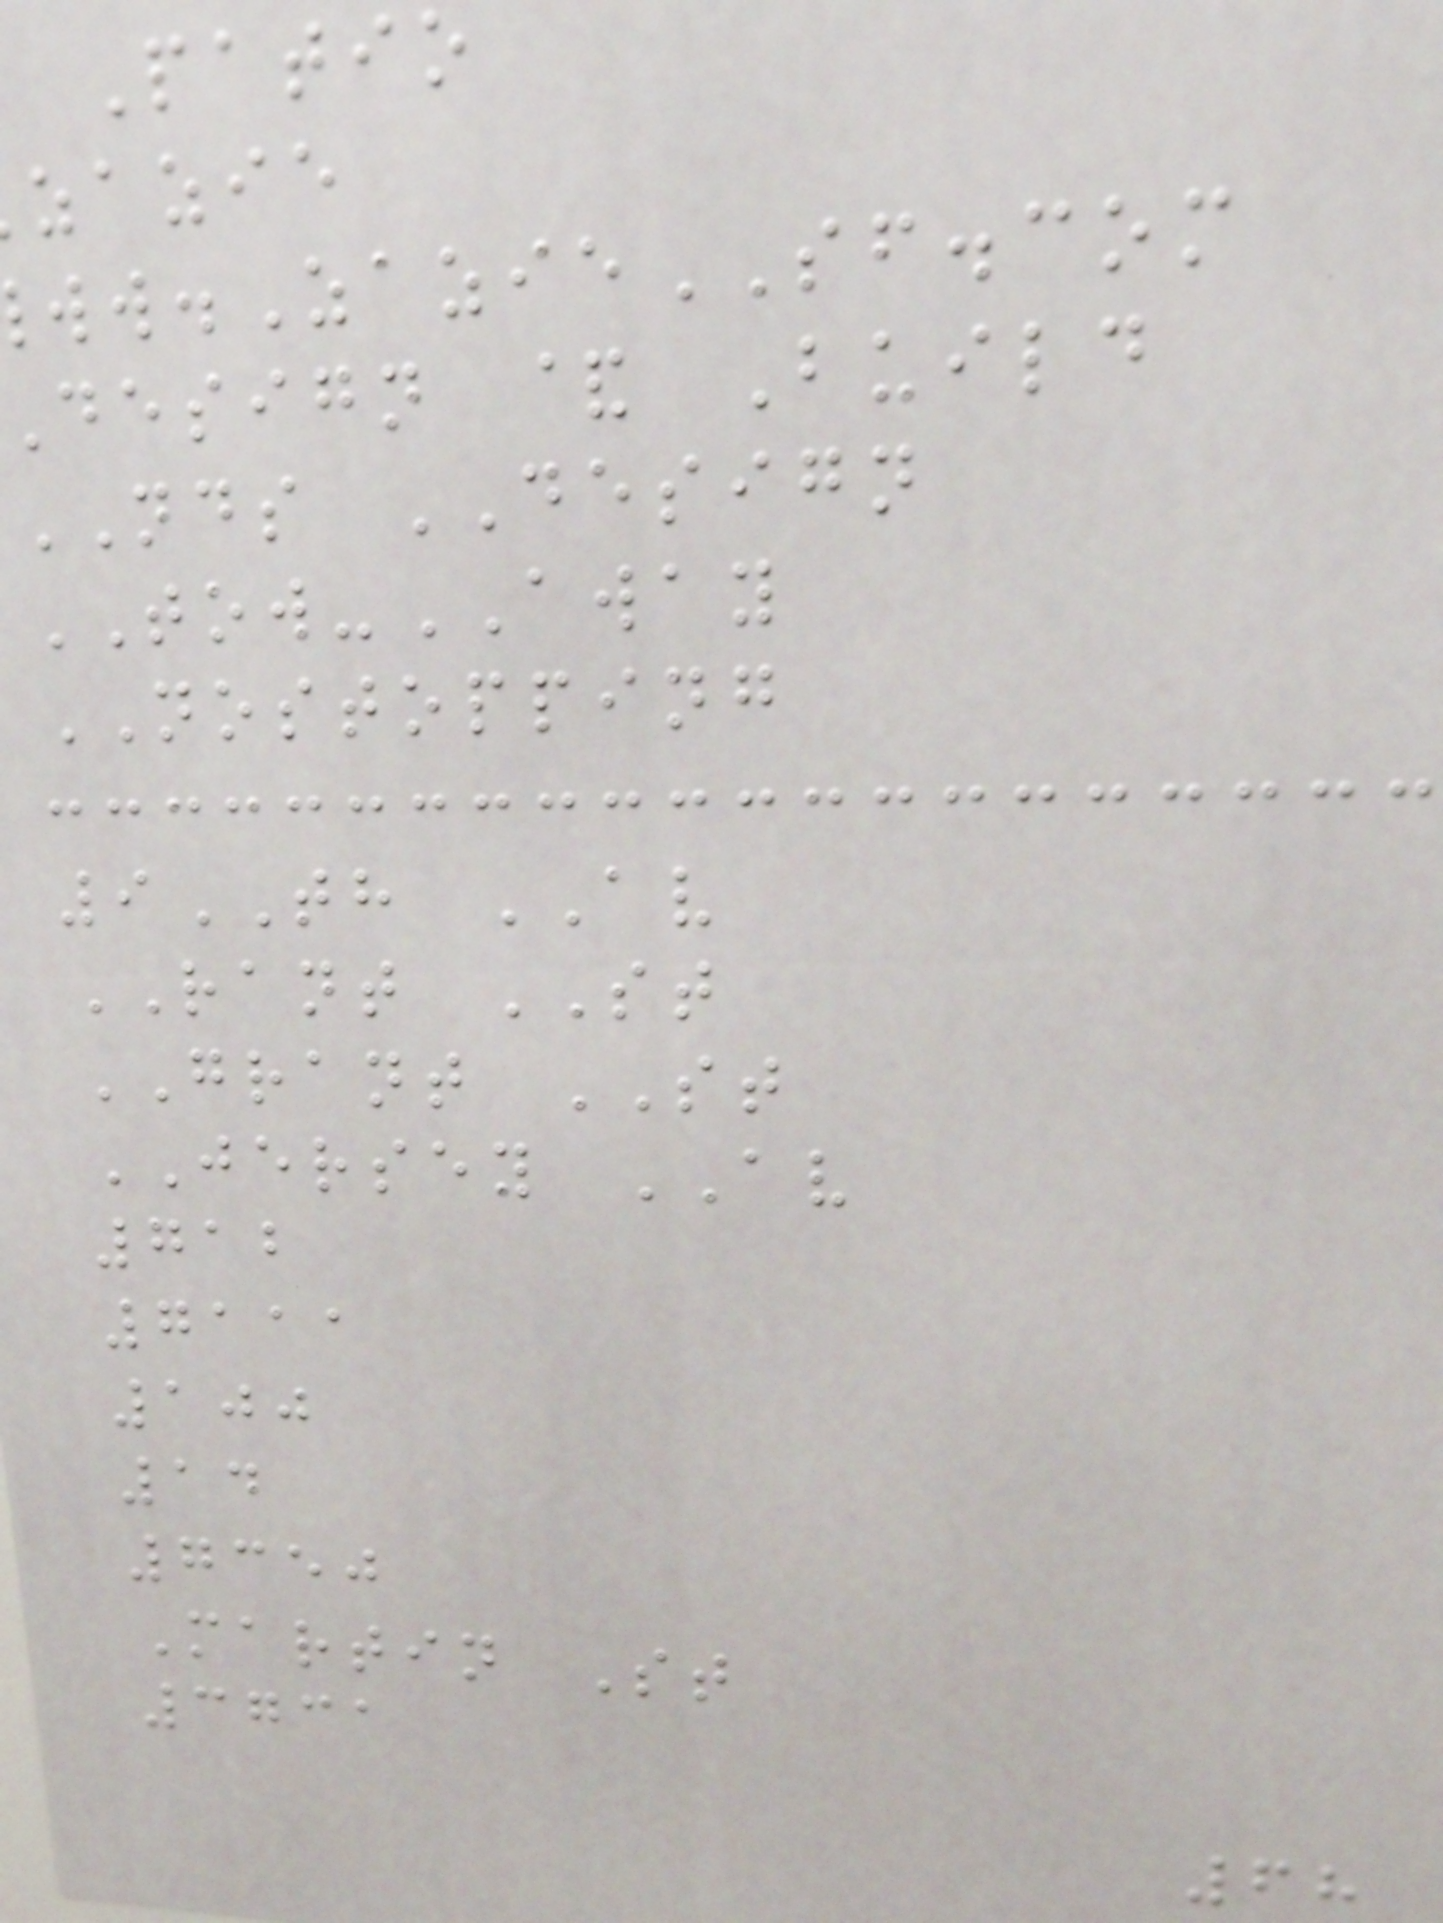Patio
zazie
ww.ZazieSF.com
design & Build
NDS DESIGN
TOW-AWAY
NOSTOPPING
9TH AV
RANT ST
GRANT ST
JERSEY AV
712
7111
100
14
7350
Martin St
3731
68
